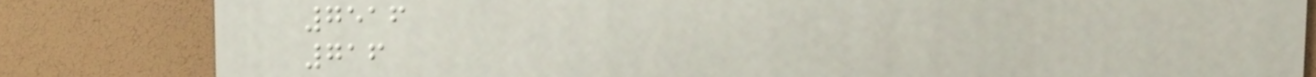7516
716
